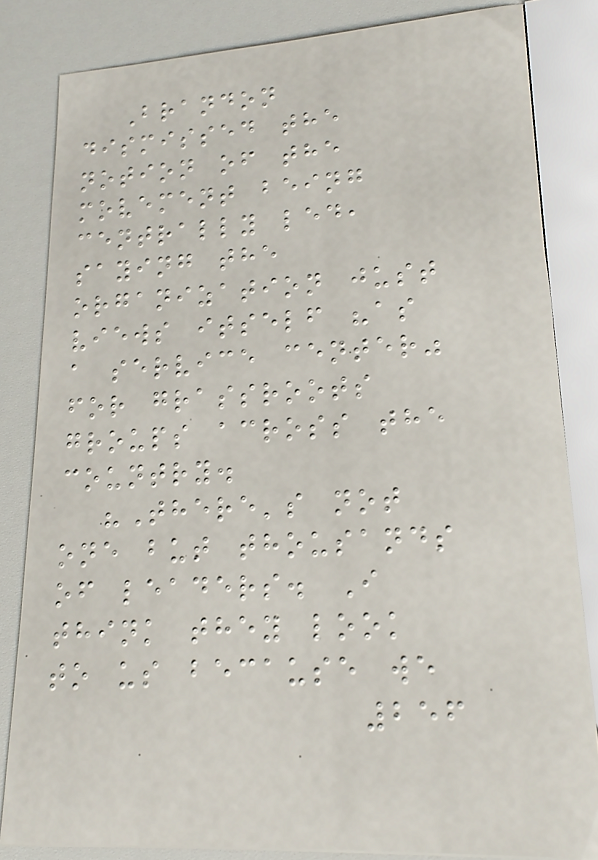Brandon
dismissed the
notion of the
movement being
centrally led,
saying the
organization just
views itself "as
a service center"
for grassroots
groups across the
country.
"There's not
one but thousands
of leaders. I
think they look
to us because we
256
